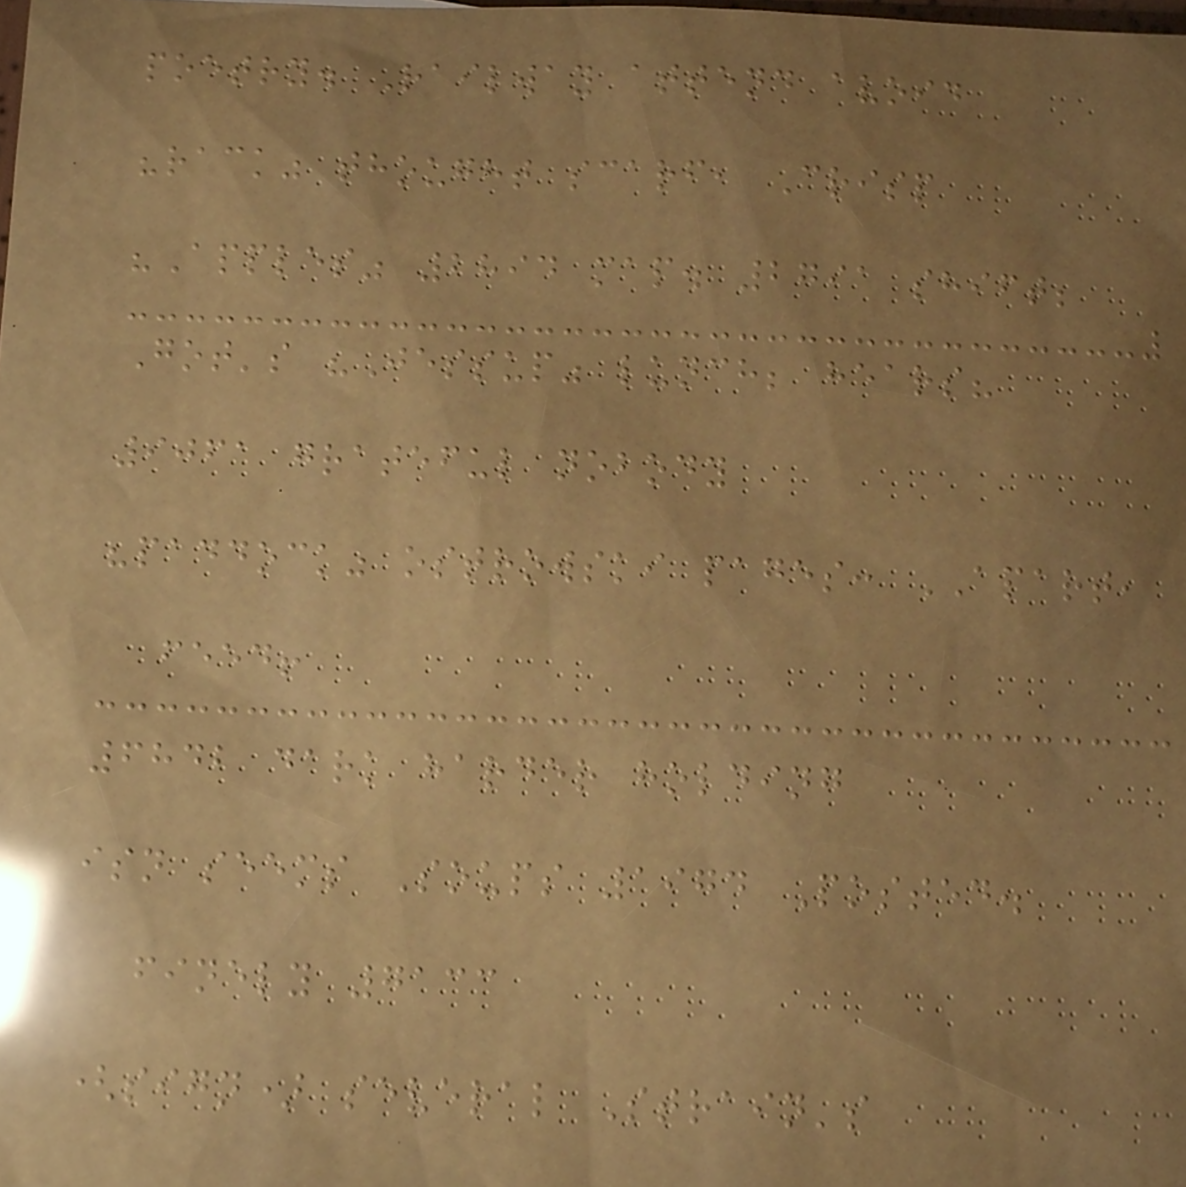poetry. Railway attend avoid
"rack" thought scarf, Crisp
"Apples" 2894 map. 2791 shift;
Got's "Jessup" lunch; hears?
9061 grateful nobody
"paddock" ostrowski pages: APART,
feed!
6842 dark harder holding
isn seems Soups 1974 Posted.
finely 7133
(sign) several Strain's
